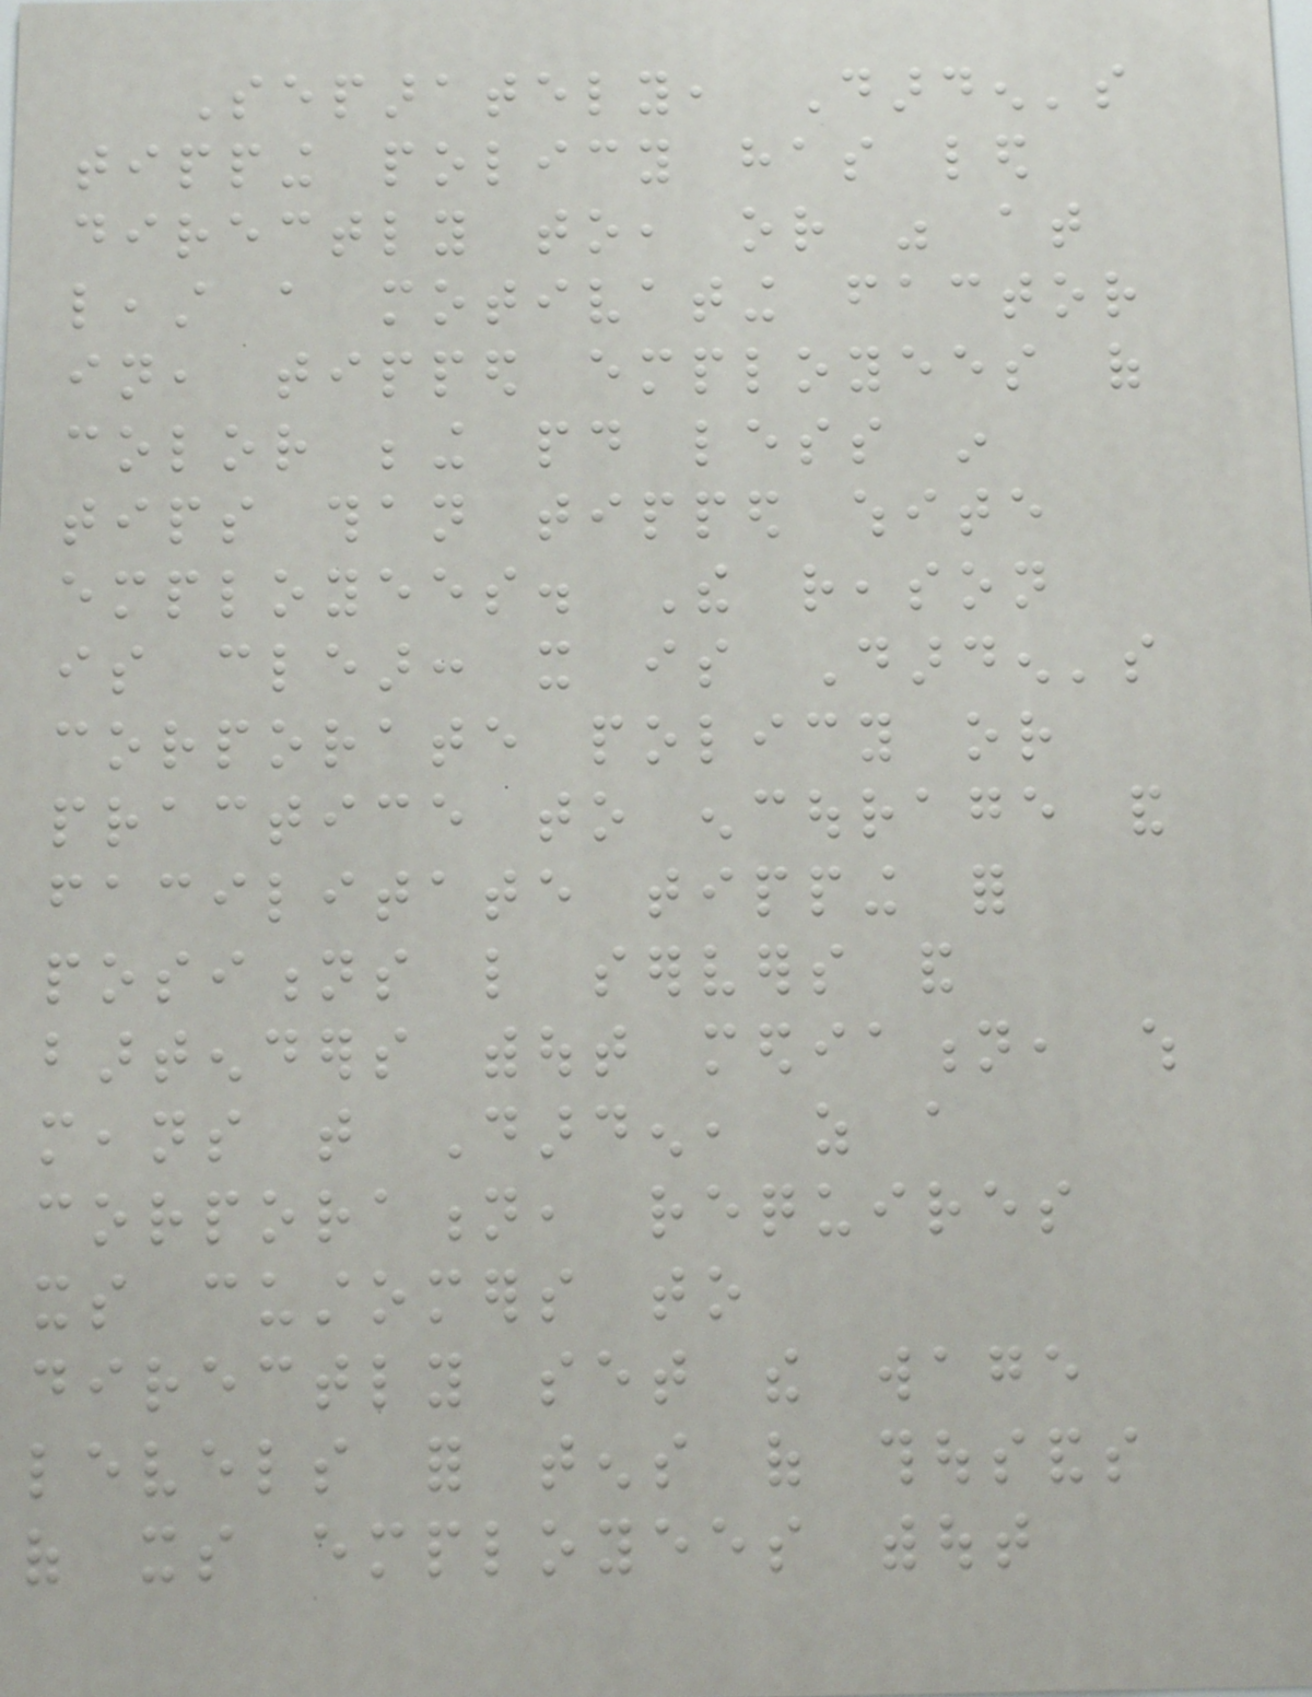Separately, Darden's
tipping policy has led
directly to, or was at
least a motivating factor
in, tipped employees of
color being paid less in
tips than tipped white
employees. The reason
is clear: it is Darden's
corporate policy or
practice to encourage and
facilitate tipping for
positions like servers and
bartenders without mediation, which
means that Darden, as a
corporation, requires
its customers to
directly set the wage
levels for tens of thousands
of its employees without
